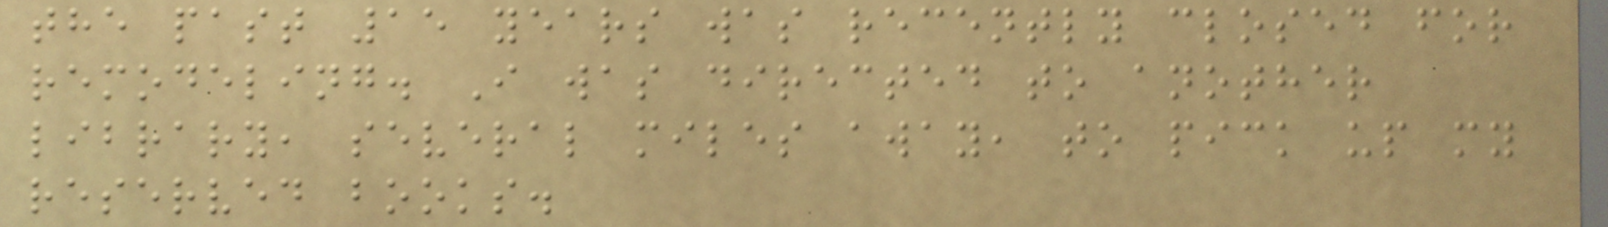the past 15 years was recently closed for
remodeling. I was directed to another
library, several miles away, to pick up my
reserved books.
